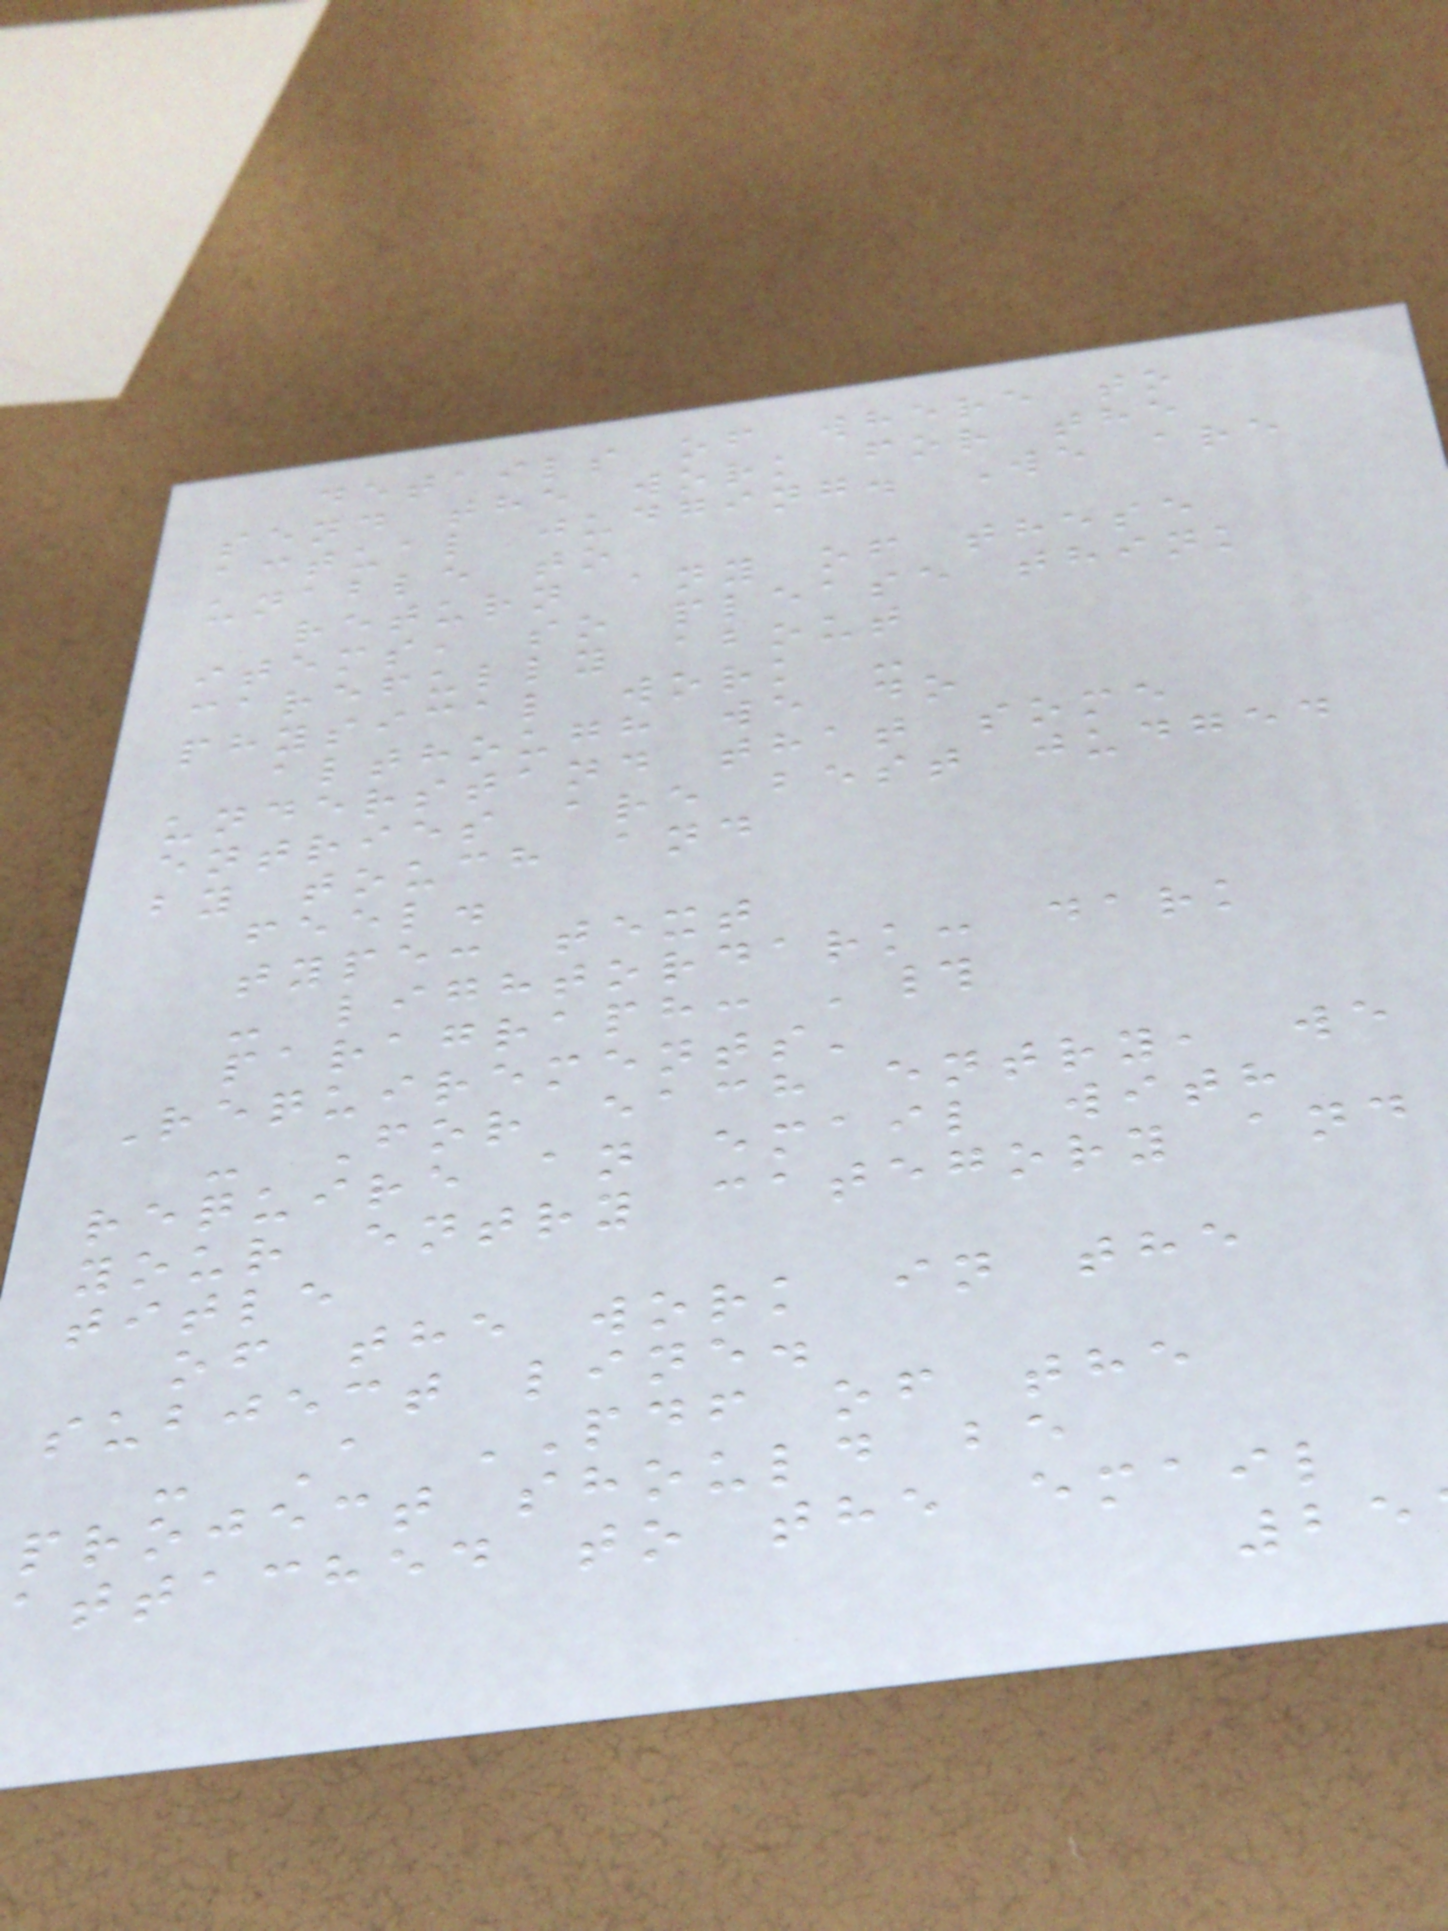details of where to
send the work for the
actual judging. We are
unable to
return any of these
items, so please think
carefully about
physical work -
although we do
understand that some
entries are best judged
by touch and
feel.
type: text
- lightordark: dark
paragraph: '#
Requirements'
- For each entry, we
require an email with
your entry category and
title
of the work in the
subject line.
- A PDF of the
project should be
attached to the email
